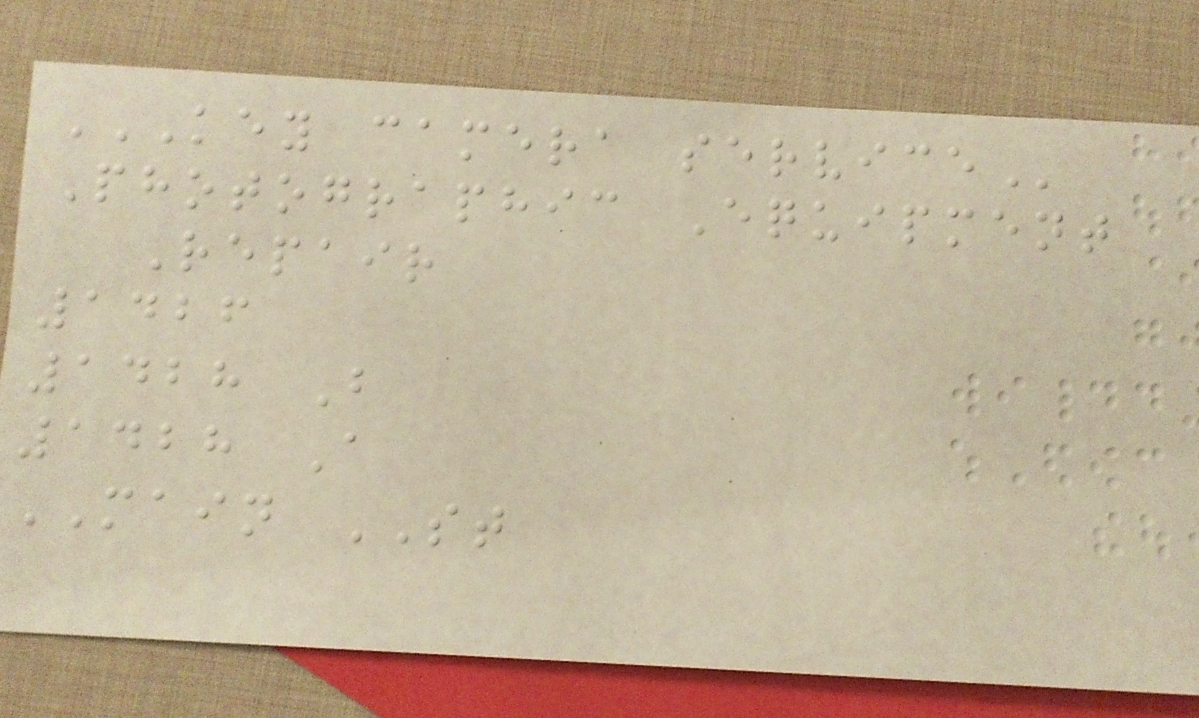KEY CAMERA SERVICE
Photographic Equipment
Repair
1426
1428 B
1428 A
MAIN ST
